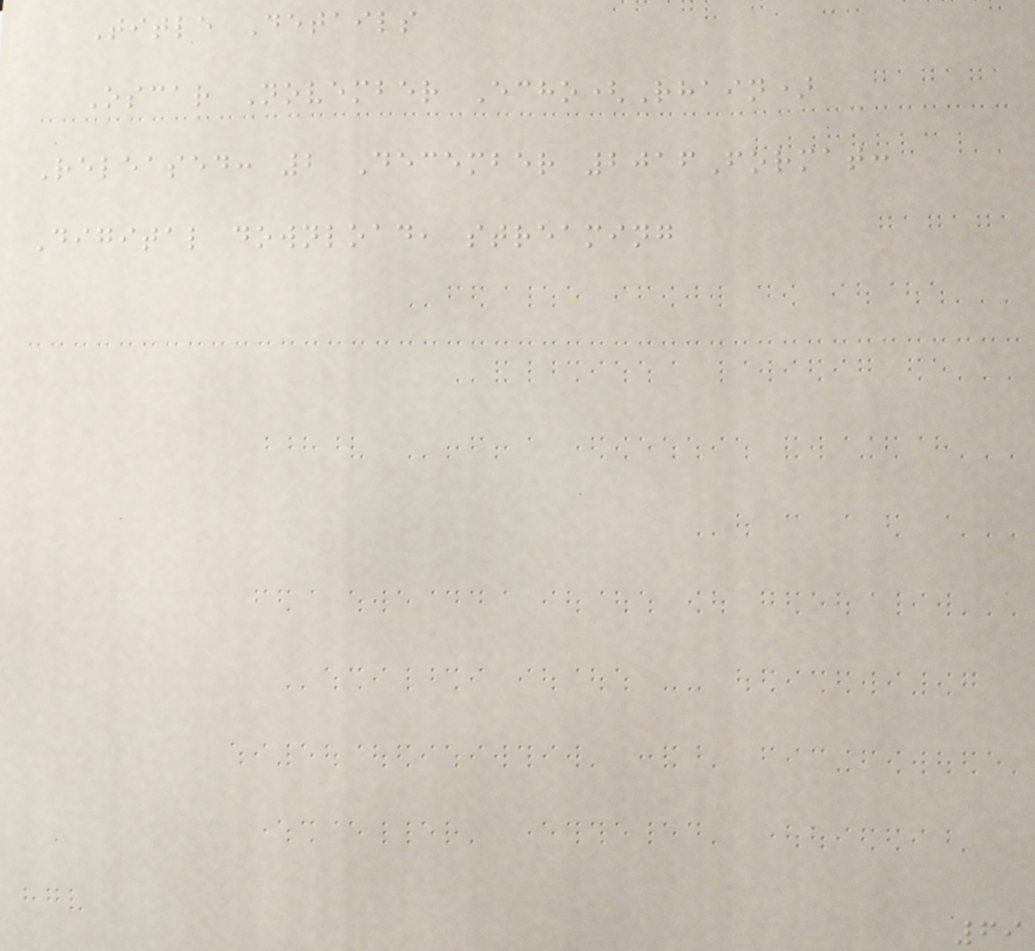Title Details
Oscar November Echo(Rhain)
Released: 2 December 2016Format:
Digital download, streaming
69
